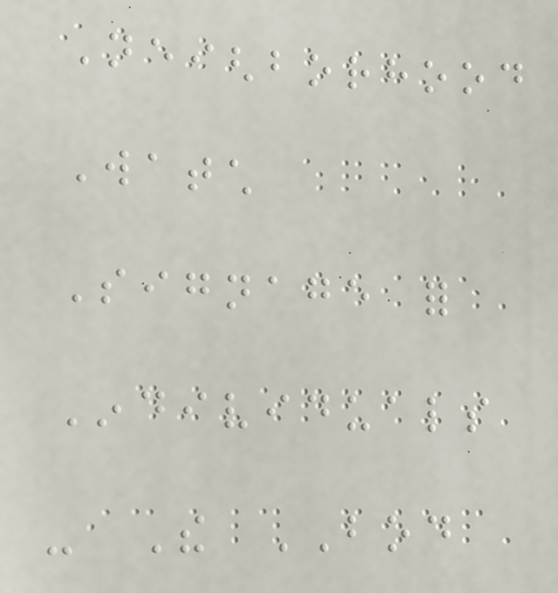Neighborhood
Watch
Signage for
Individuals
- The BOD
